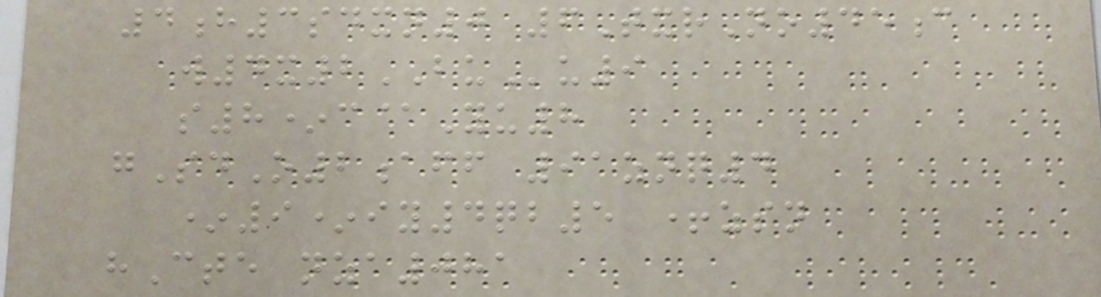4h3sdxn0 6TxrNo45c
w4x2BUu9
s8*c@Yu8
gSdO2aff 91znq4
*9*iy4qb5 +zsn
hCte nza081
